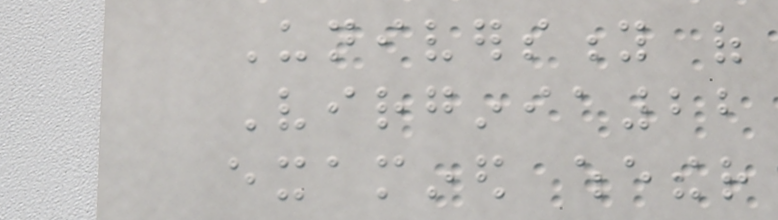University of
Virginia22
examined whether
